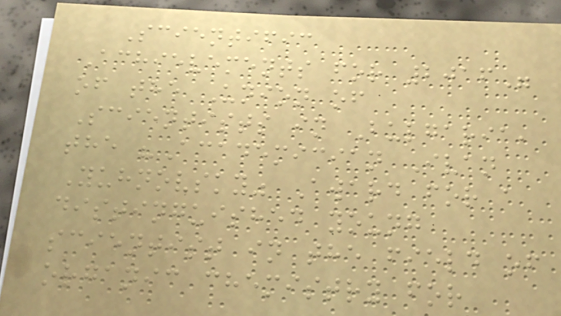Scientific
Achievements for 2016"
of the Union of
Scientists in Bulgaria,
the "Academician Ivan
Yuhnovsky" Award for a
distinguished young
scientist in the field of
organic chemistry for
